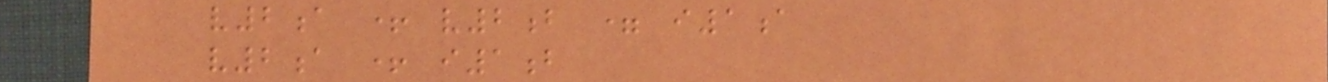v2a + v2b = i1a
v2a + i1b
